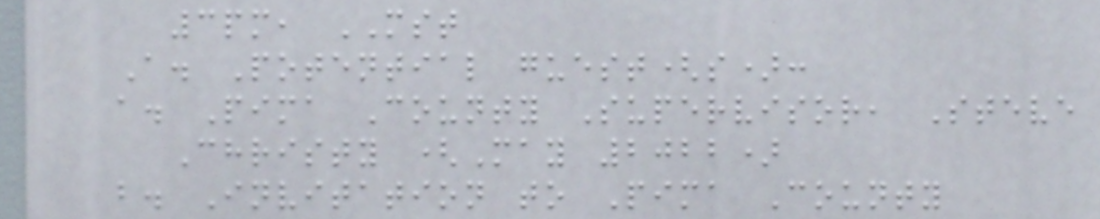3pm, MST
A. Potential guest(s):
a. Pima County Supervisor, Steve
Christy (May 2022)
b. Invitation to Pima County
